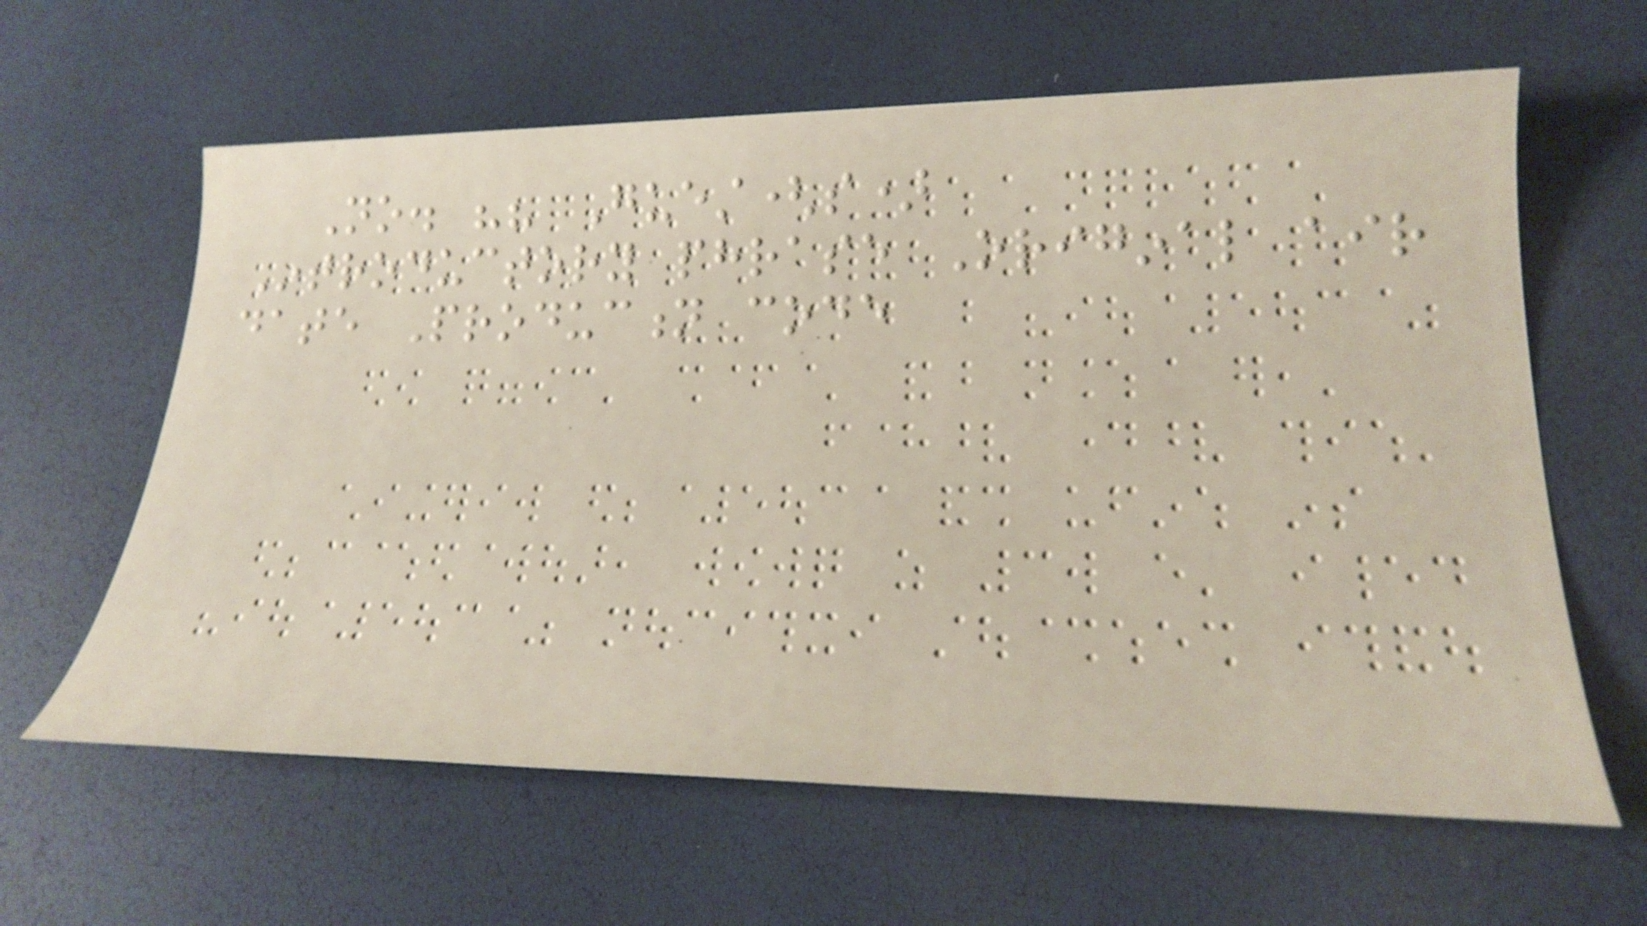No. "" Guest(s)
Introductory phrase Original air
date Production code
